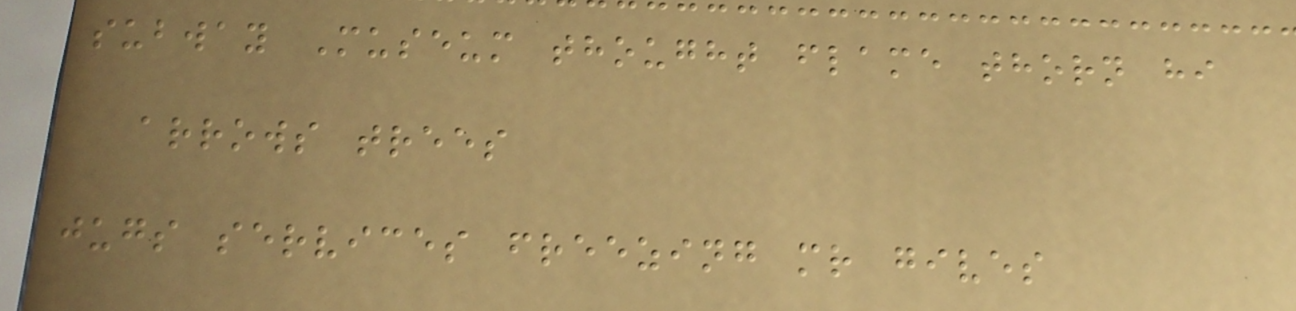subway Museum thought flame thorn hi
arrows trees
jugs services freezing mr gives
